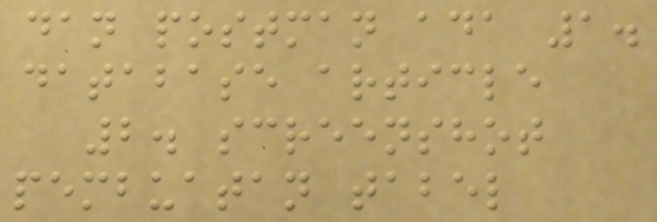dan postman ada 1.
database article
2. screenshot
pembuatan tabel
